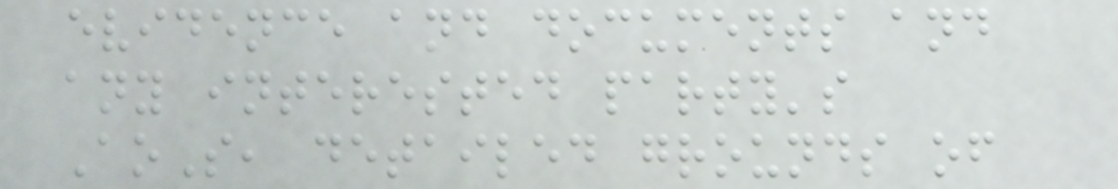evidence and documents and
any interested party's
AoS, detailed grounds of
